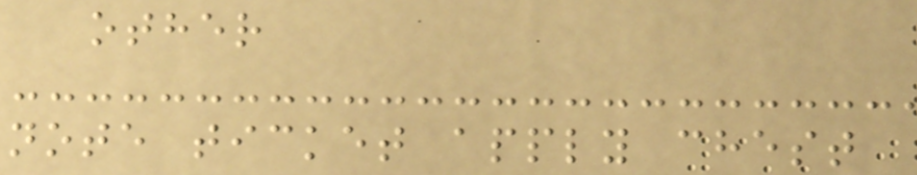other
note ticket apply chest
